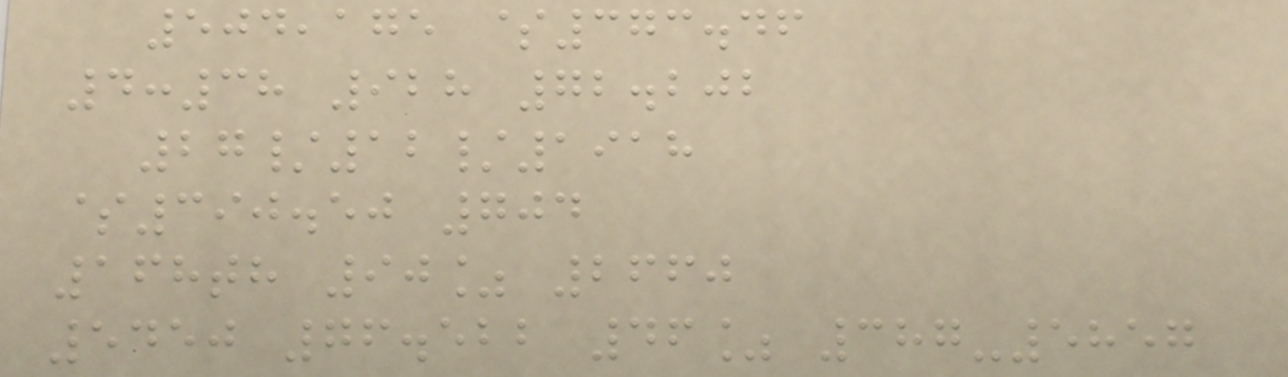504,175 $373.46
4:38 928 72.202
27/12/1918
$390.50 704
168th 90% 2660
5450 76.522 46% 387-5857
